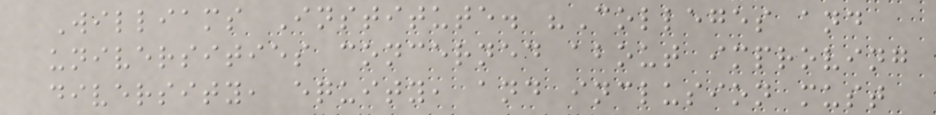Williams Institute. "Colleges and
universities concerned about improving
diversity, equity, and inclusion must
